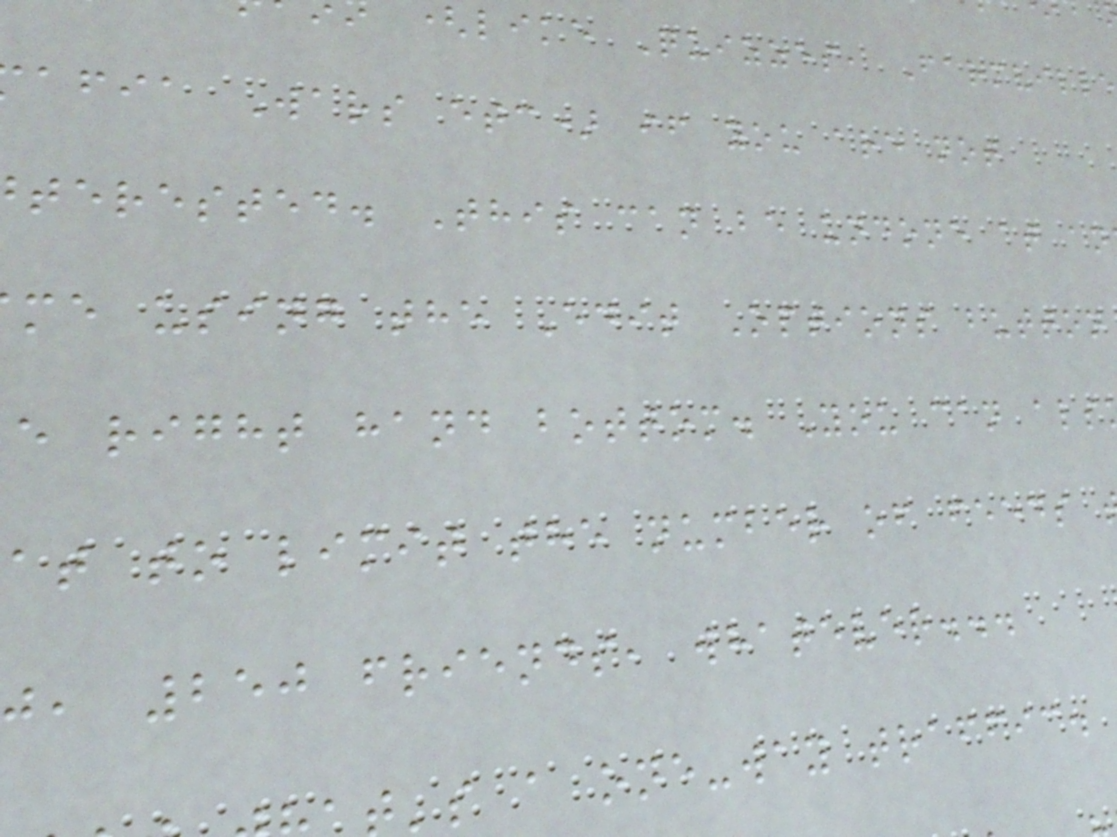(like Quizzes, Farmvill
afia Wars etc) if you are not
terested. This can be undone at an
me using the Edit Options button
e right hand bottom. You can als
at to limit the number of feeds
, 250 friends, whatever...
's a one-way traffic.
